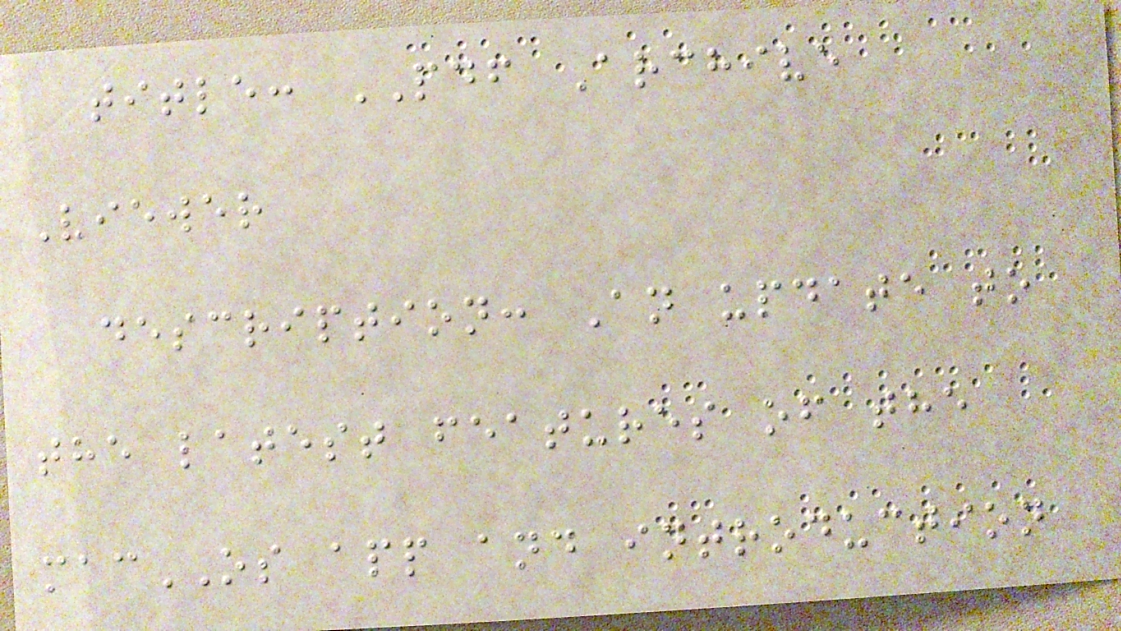title: PDF Archive
Viewer
description: An update to
the latest features of the
macOS app and introduction
